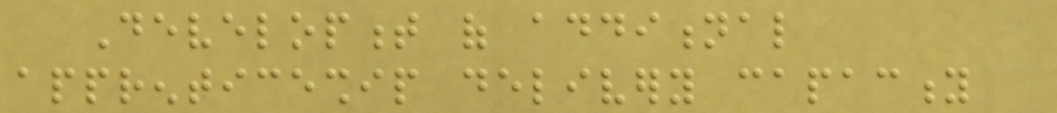Development of additional
apprenticeship delivery capacity
